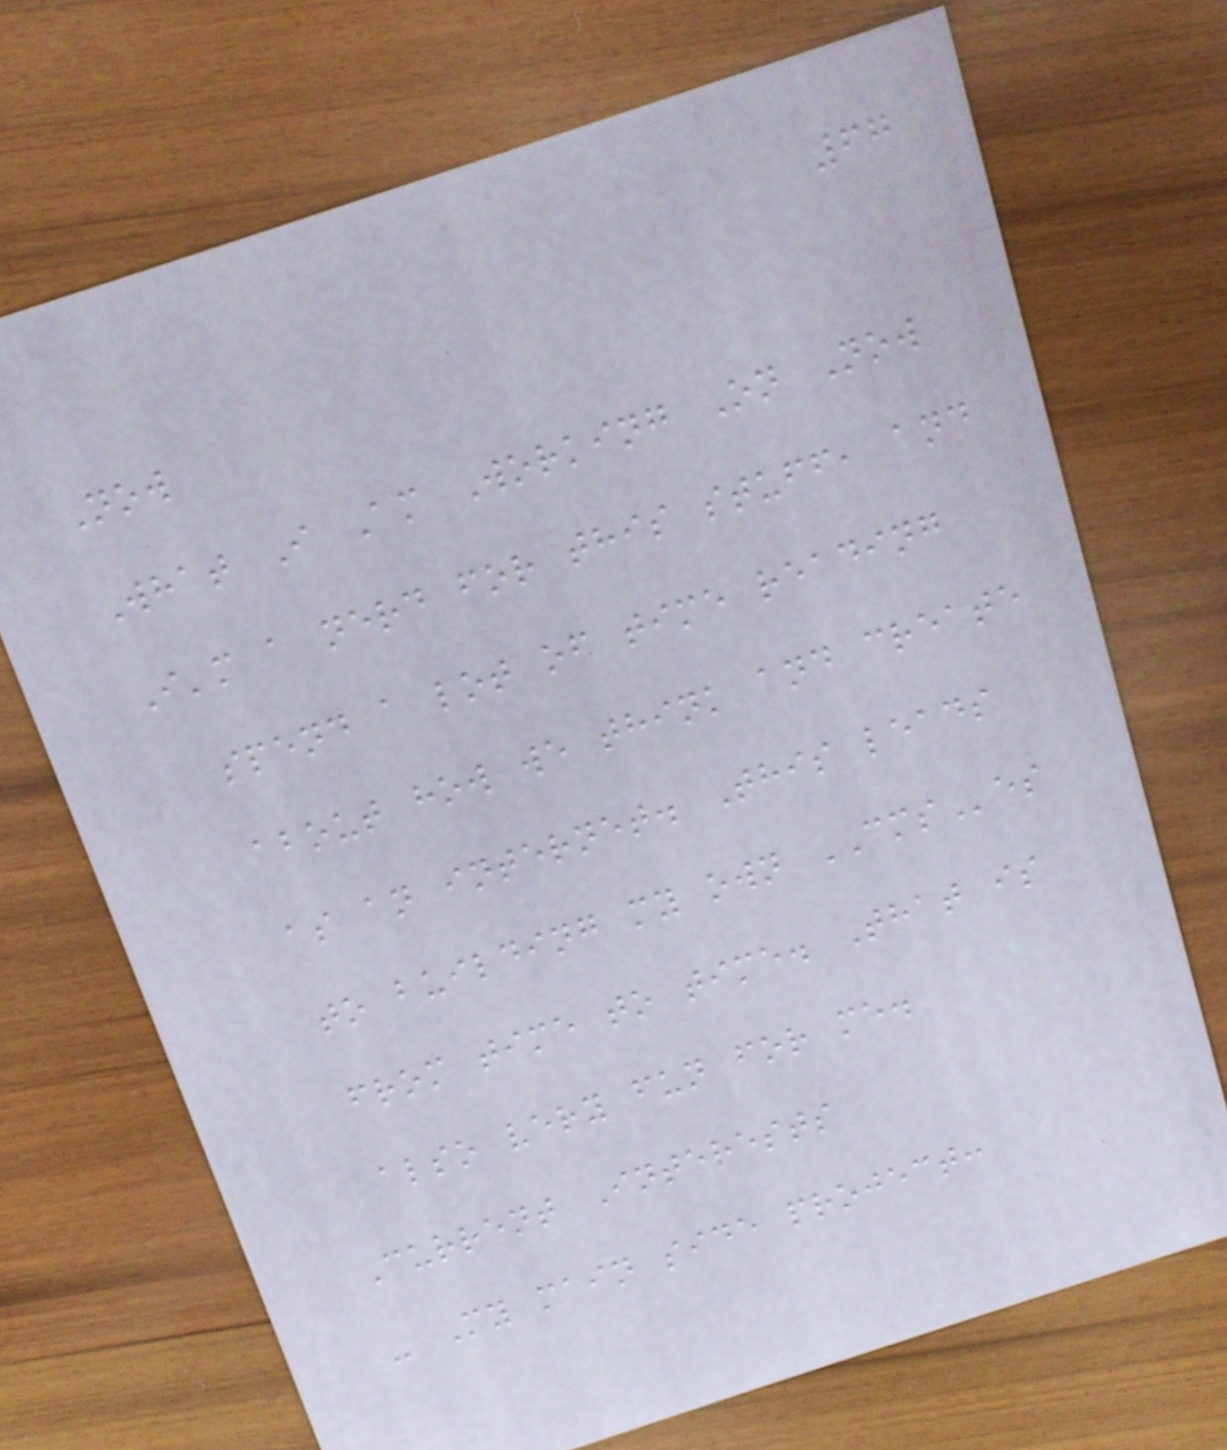67
Now
What I Am Working On Now
I'm a nerd for this stuff, and
spend a lot of time reading
about how we think and create
as an internet. This leads
to building my own CMSes
from time to time. That is
also very fun for me.
Current Interests
- My main side project:
